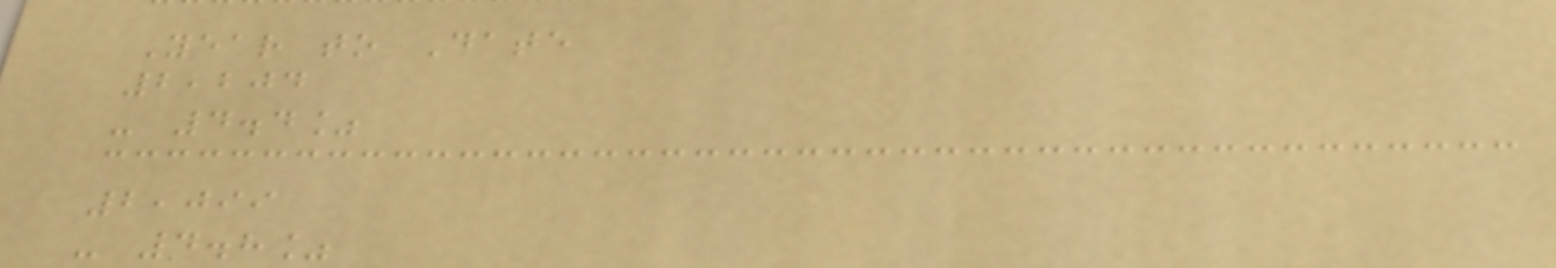Year to Date
2,204
- 4.4%
2,099
- 4.8%
